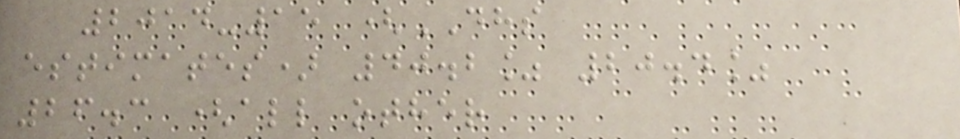2014-15 (DHS
estimates) 40.2% 20.4%
26.3 (all other
